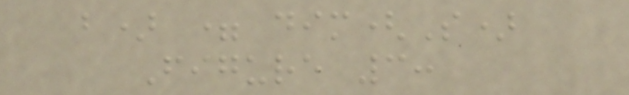b) = dim(S)
Figure 3:
